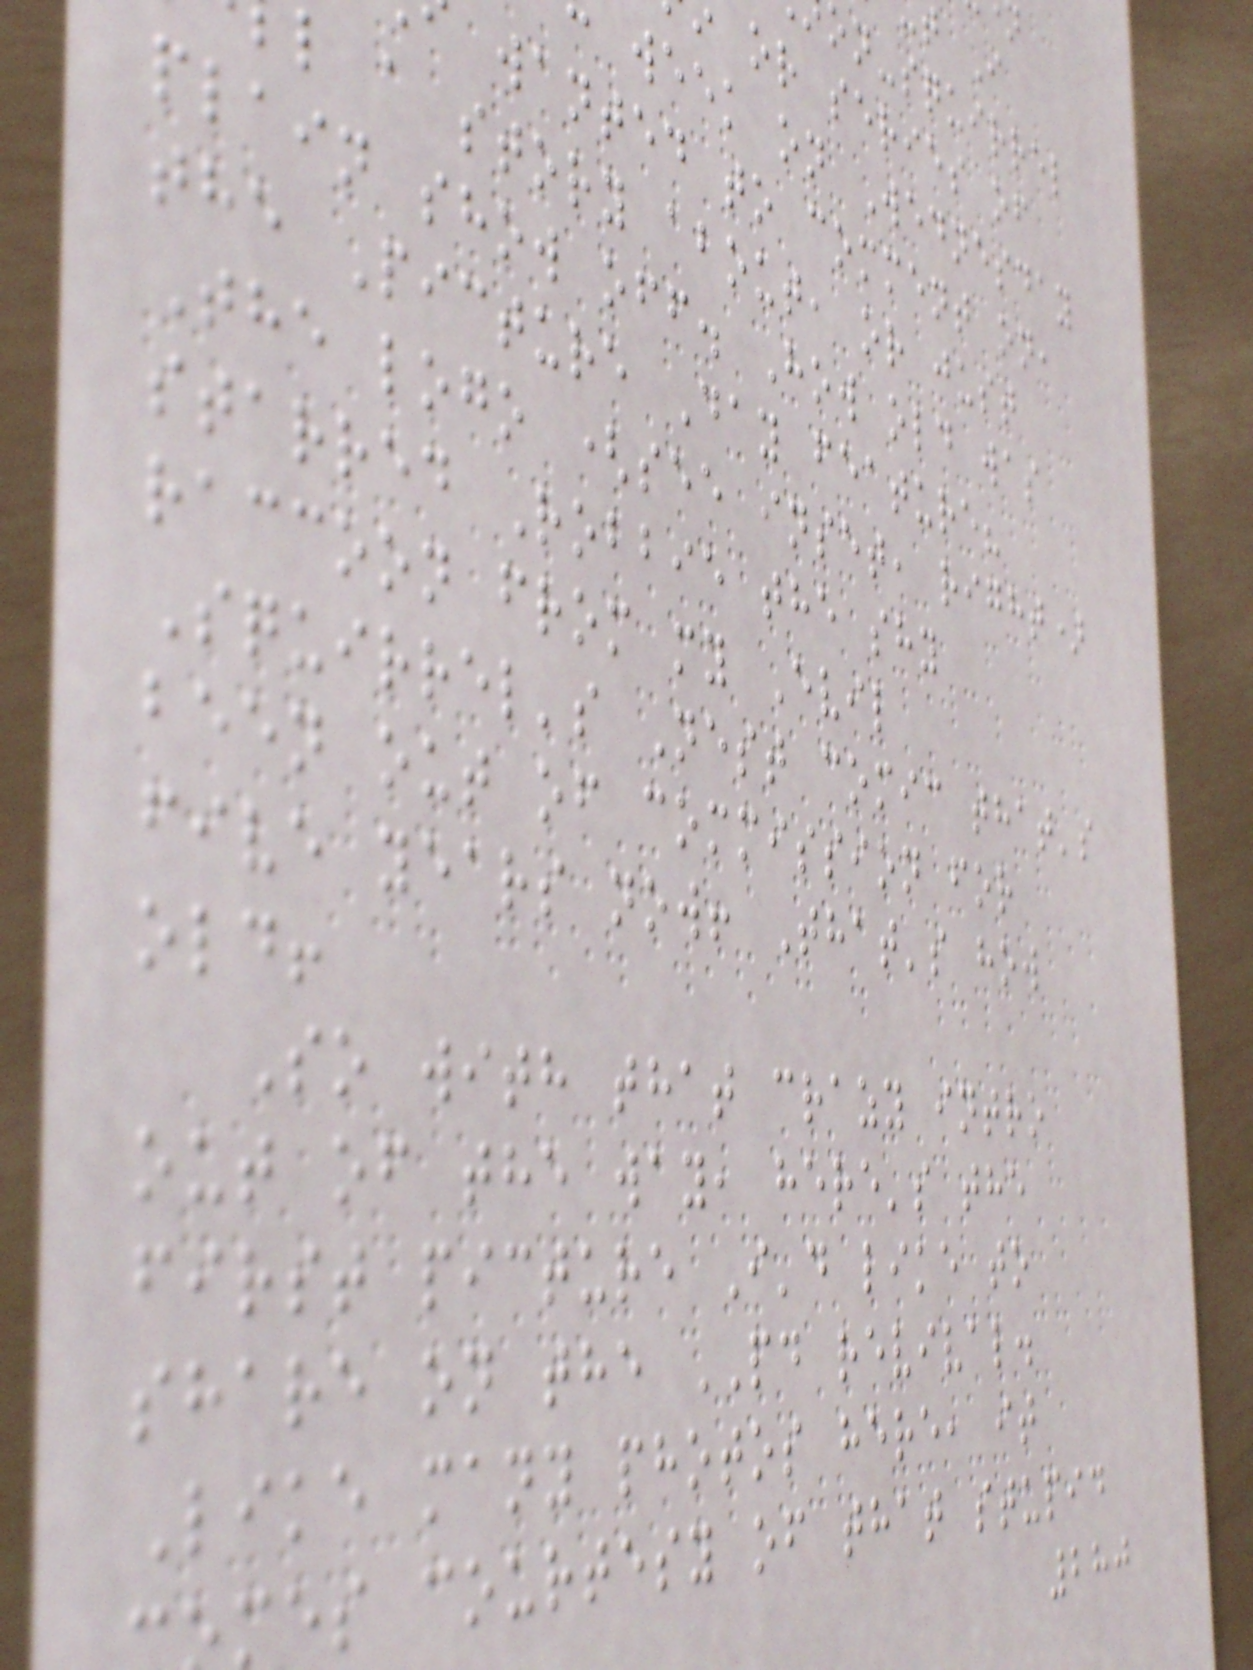on-squirrel
or series of
week on Wednesday
wanted to comment on,
l a story about, or just
plain show off. How old was
the Picture Day feature?
The logo (see inset, right)
starred Robbie the shy
raccoon from my Evil
Squirrel's Nest comic that's
been out of commission for
five years now! That's how
old!
So with that crazy intro
out of the way, here's the
first picture I'd like to
share on the PD revival.
Like many photos here, it
mes courtesy of that stupid
280
